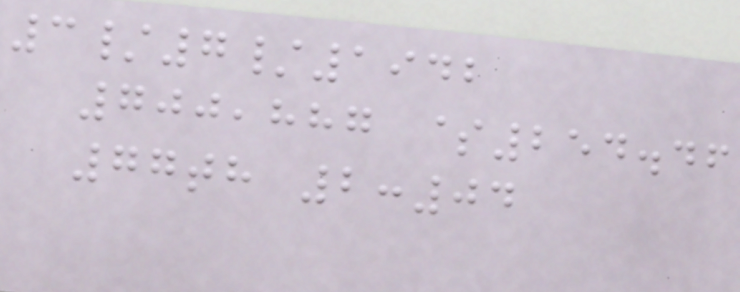3/7/1942
700,887 $254.46
77th 2:04
